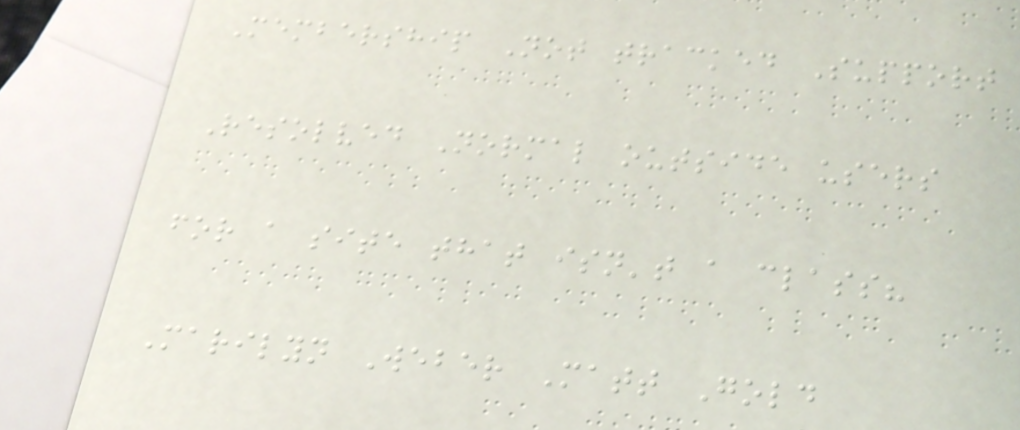Membership Not tracked Support
Resolved Normal outside users
for a site that isn't a class?
Marilyn Weber Matt Gold
